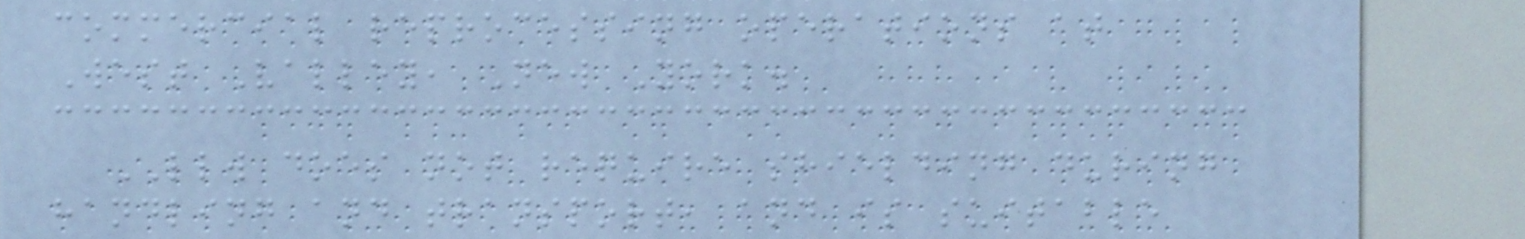commercial reprocessing operations at
West Valley, New York.
LLW does not require shielding during
handling and transport, and is suitable
